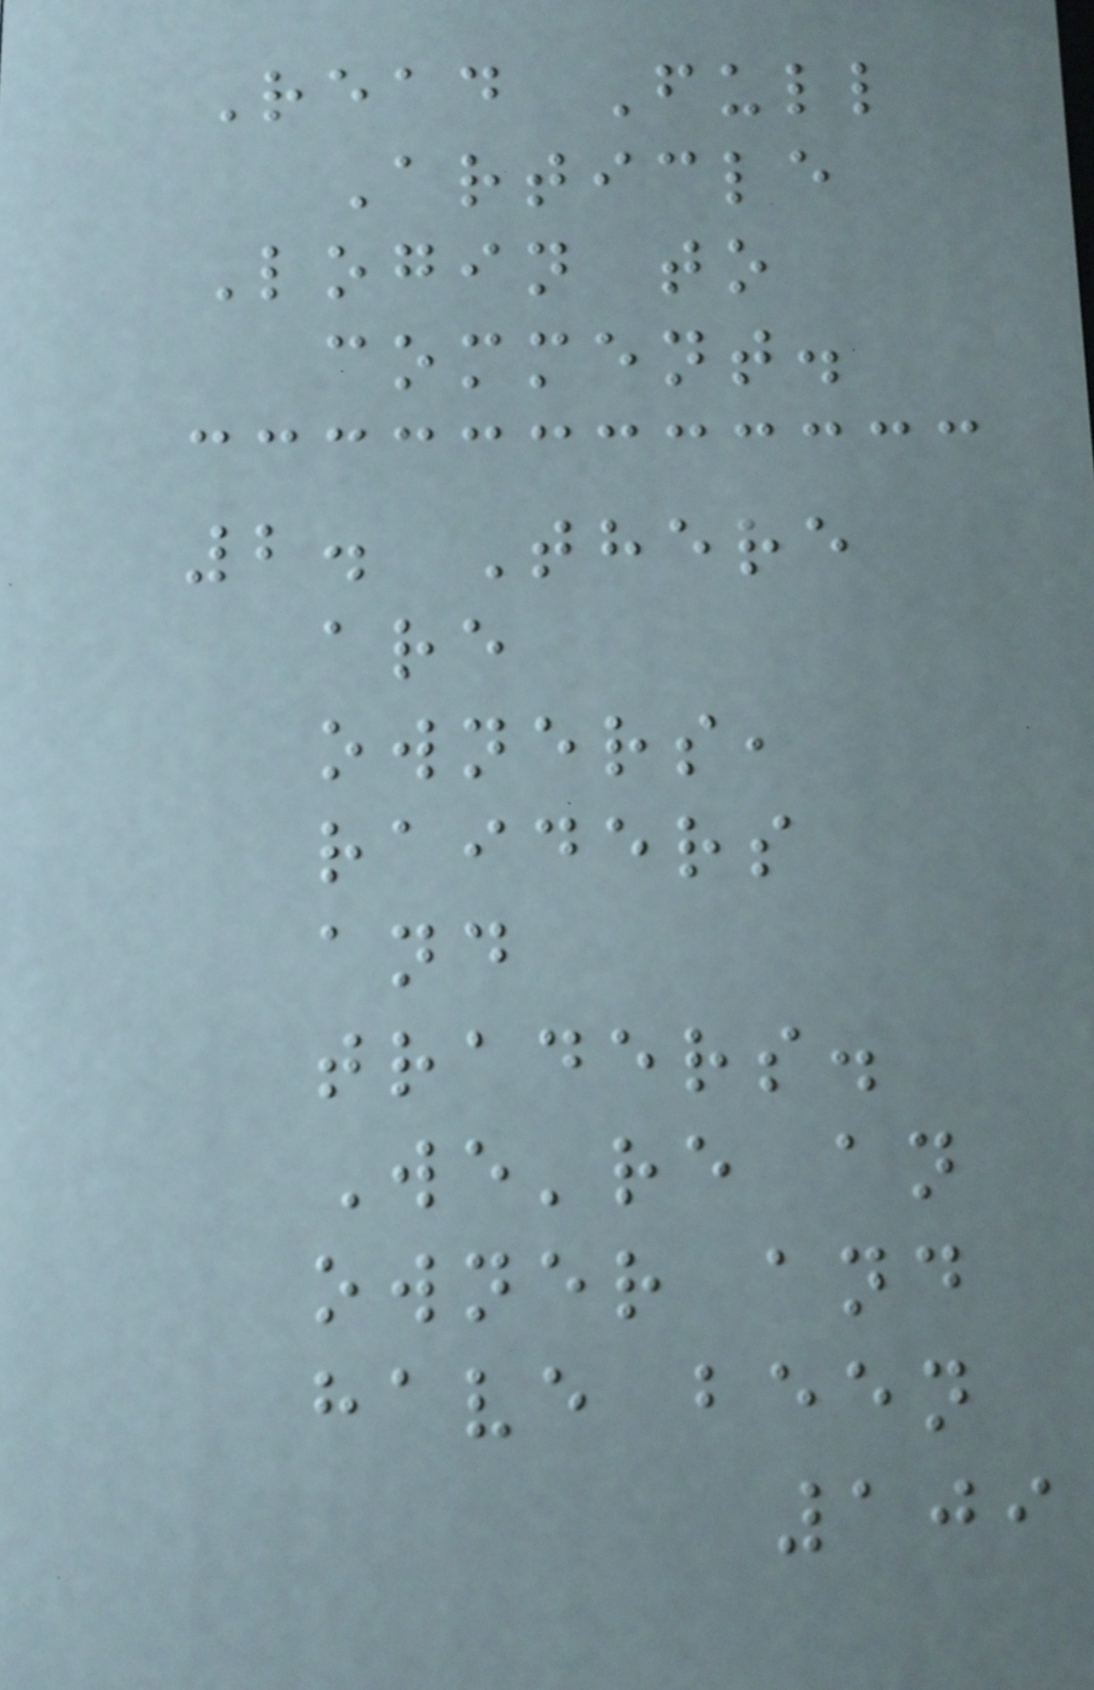Read Full
Article
Login to
comment.
2. There
are
owners,
raiders
and
traders.
We're an
owner and
have been
109
